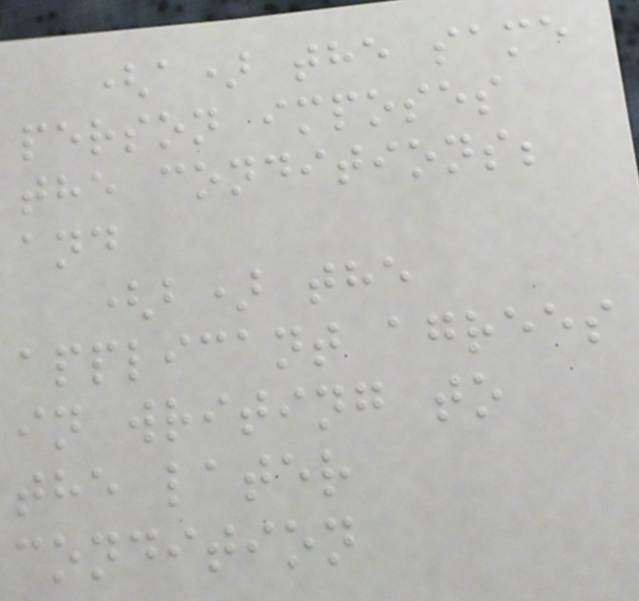(a) the same
person imposes
the conditions;
and
(b) the
applicant agrees
in writing to
the later
condition
